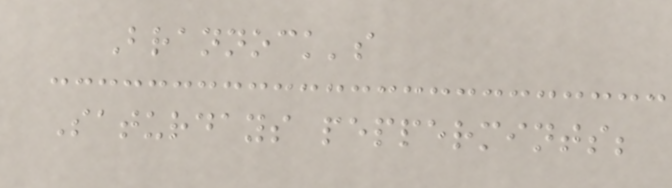Brannock's
Saturdays peppermints;
